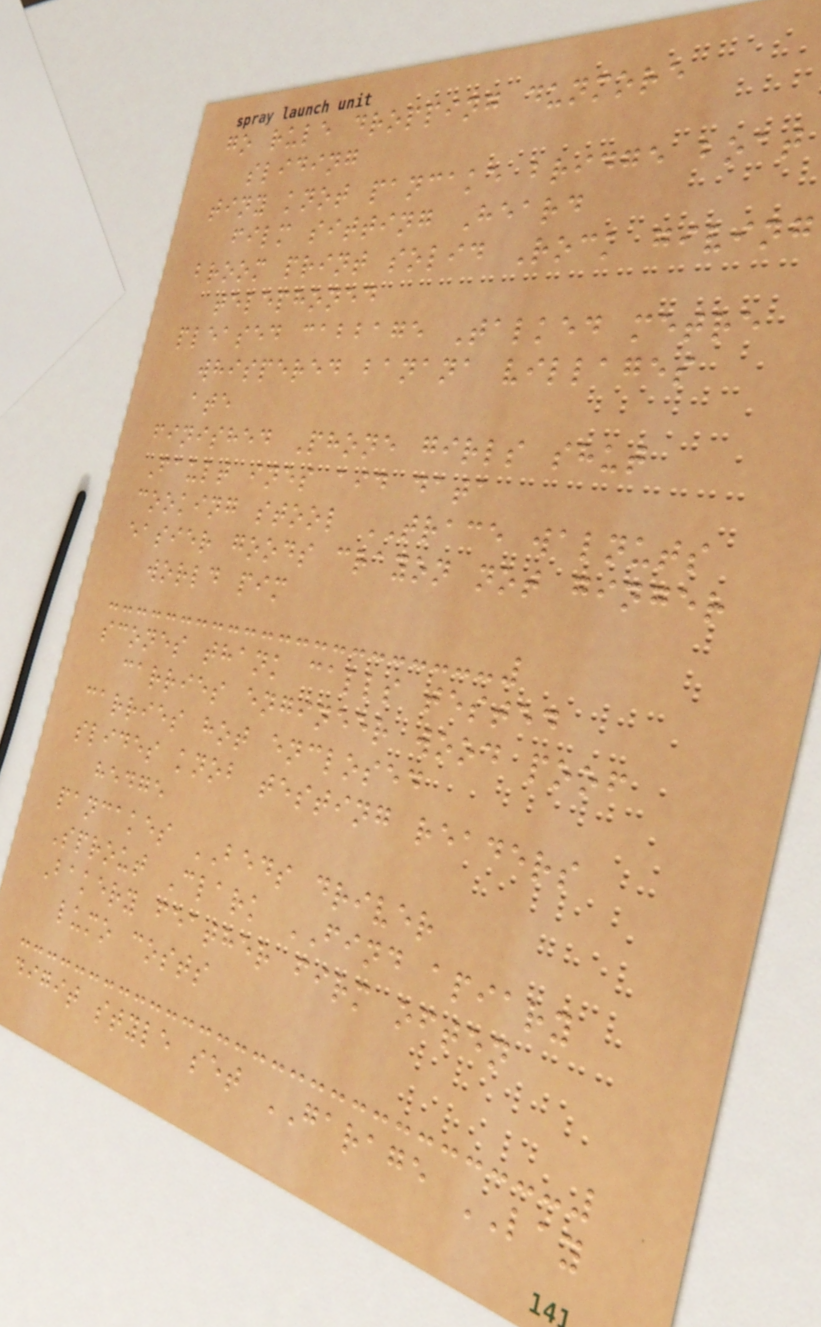go rule dropping dunmore
sliding
tiny knot pancake bridge boat
film sitting Heard
broom print solid Rock giving
telephoned
pleased cabbage Talked metre
whispered banana villages
ate
finished Phone girls shut
Fault ines aid data
cooking stool TRACE walnuts
easier goods crayon not ginger
world pim
scones thank calls tested
carries engineer wood poof
carries hot enclosed
slides knob testing readers
hedge
pancakes BEDS driver
Sprout Clark FIND apiary
Bakery feather firm often
lumo costs
digit style set GARAGE LAY
